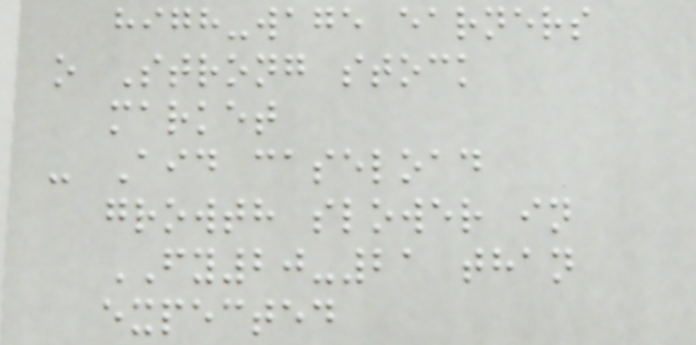high-wage earners
o Strong stock
market
- Aid caseload
growth slower in
FY20-21 than
expected
